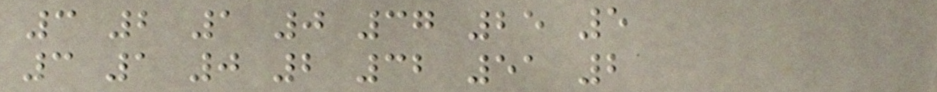3 2 1 0 37 25 5
3 1 0 2 32 51 2
